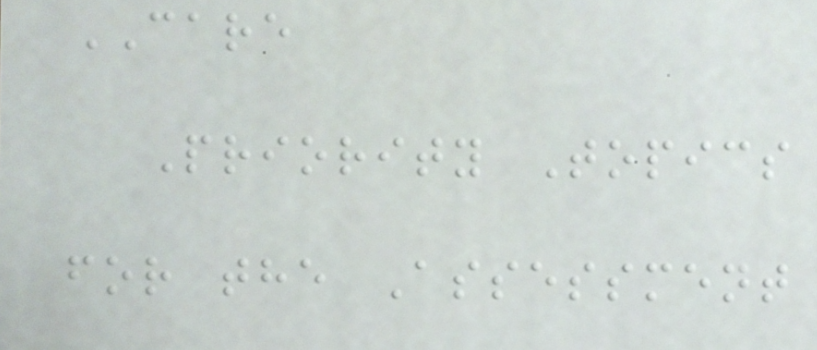CARE
Priority Topics
for the Assessment
